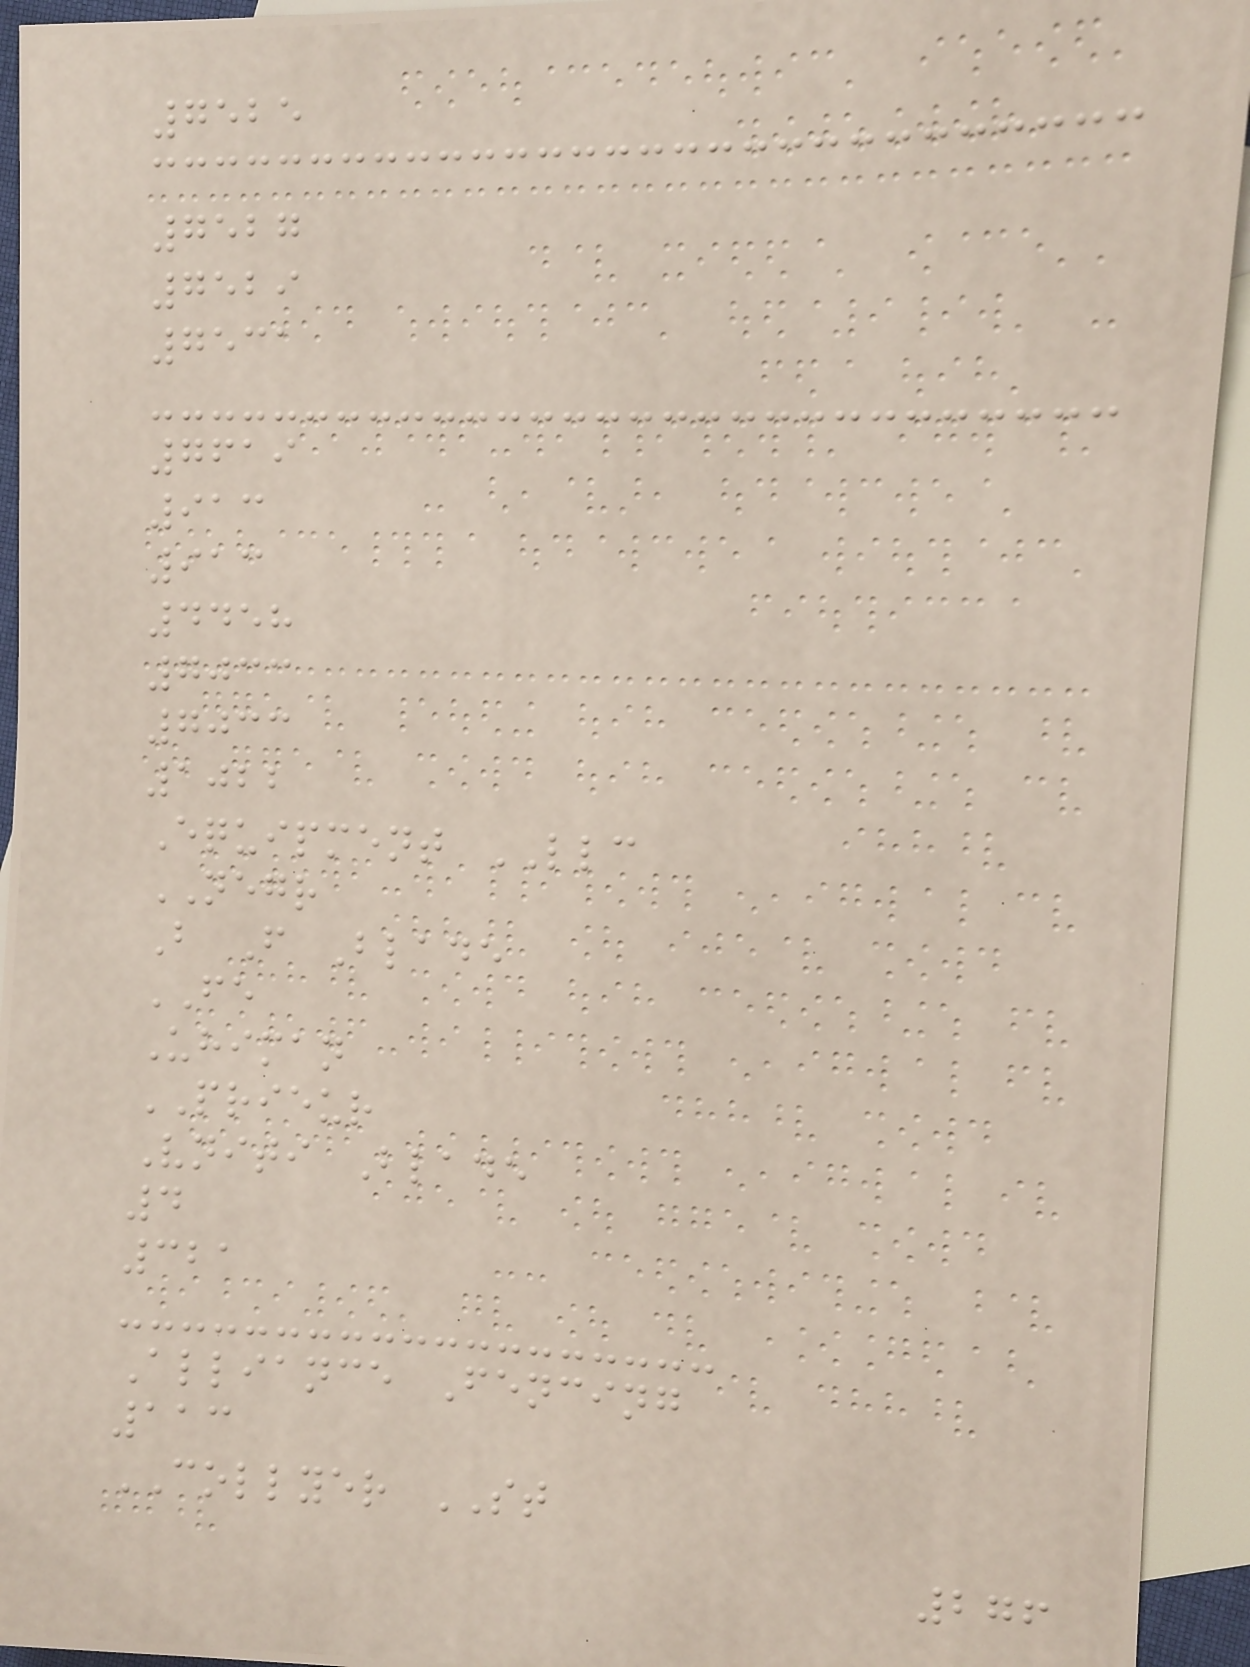7525
7527
7529
7531
7619
913
913
4458
7033
7033
1022
Equipment LLC
NEGR
B F Blade
FE
Uhiman
PRIEUR
Vniti Blade
4
321
Alliance Fencing
113
COLLYER ST
276
